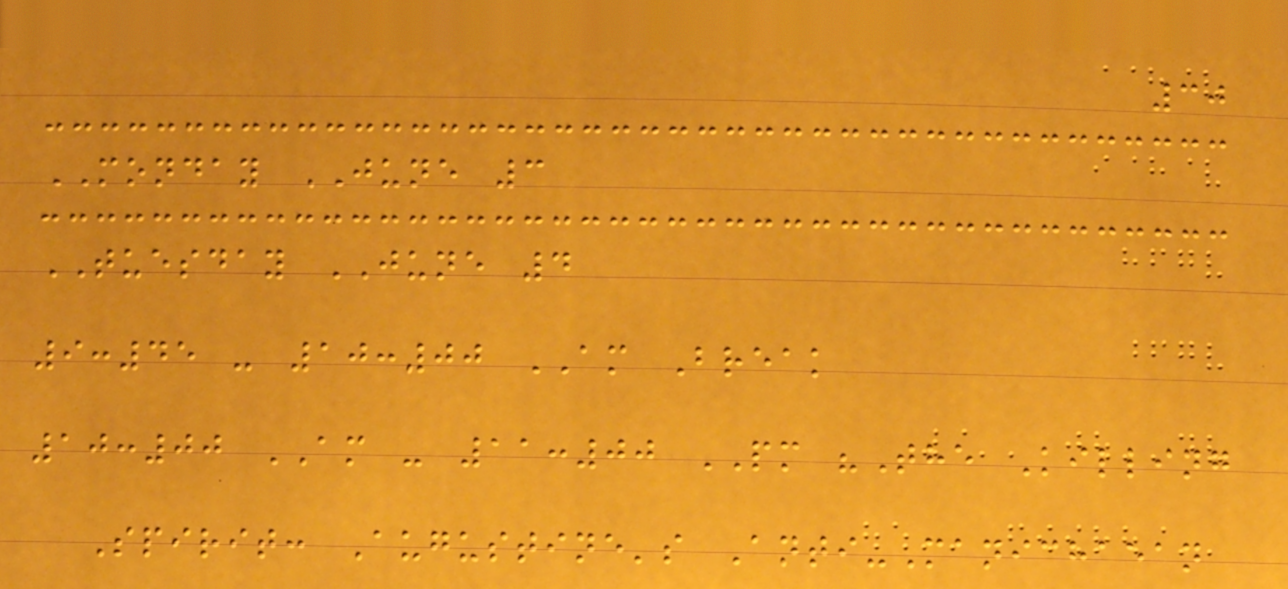30
MONDAY JUNE 3
TUESDAY JUNE 4
9:45 - 10:00 AM Break
10:00 AM - 11:00 PM "The Killing
Spirit: Augustine's Anti-Manichaean
